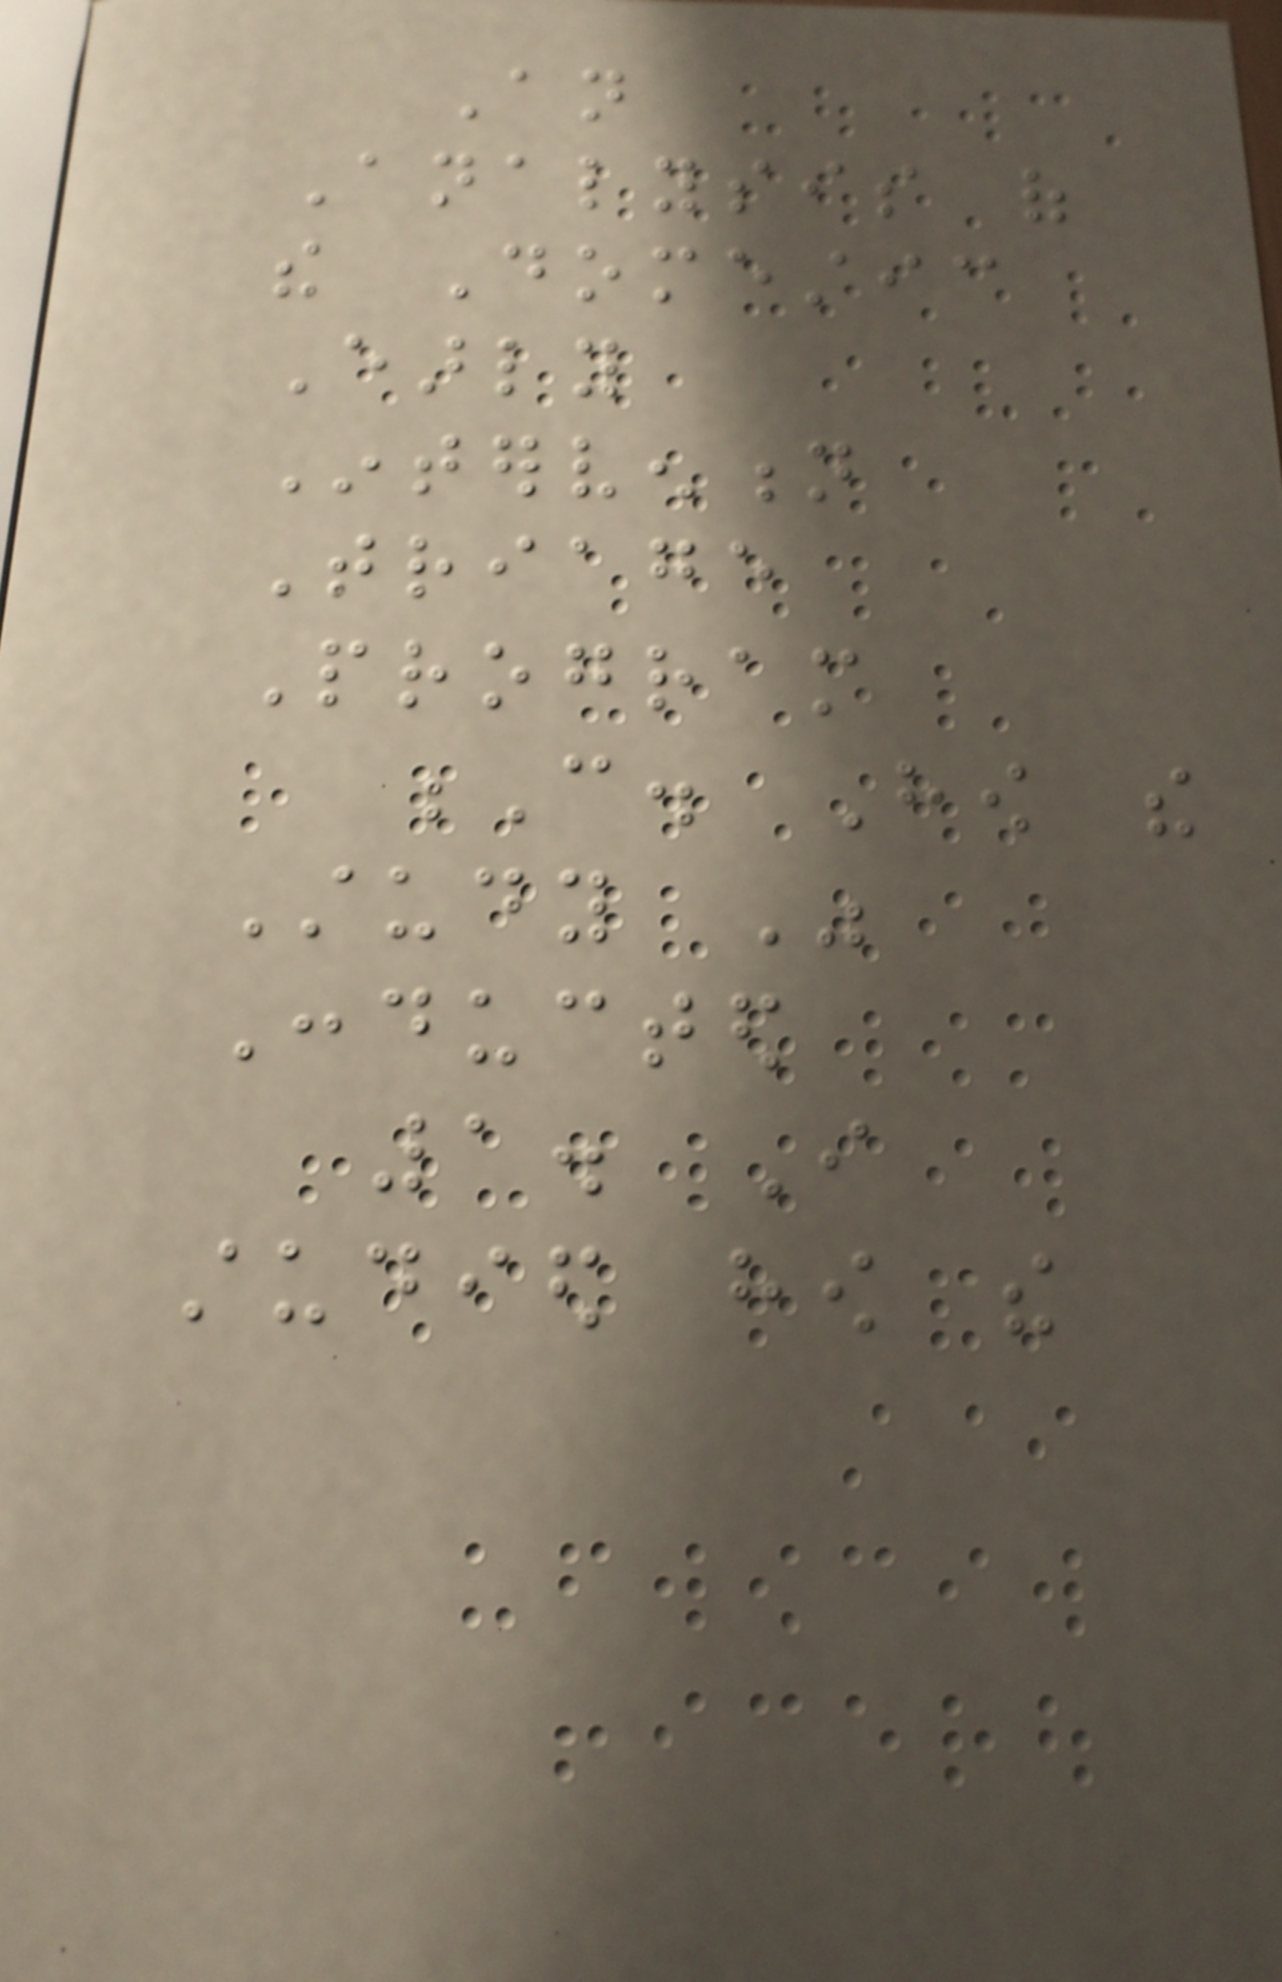An
Analysis of
the Domestic
Early
Intervention
Triage
Program
C. How the
Study Was
Conducted
1. I
studied how the
